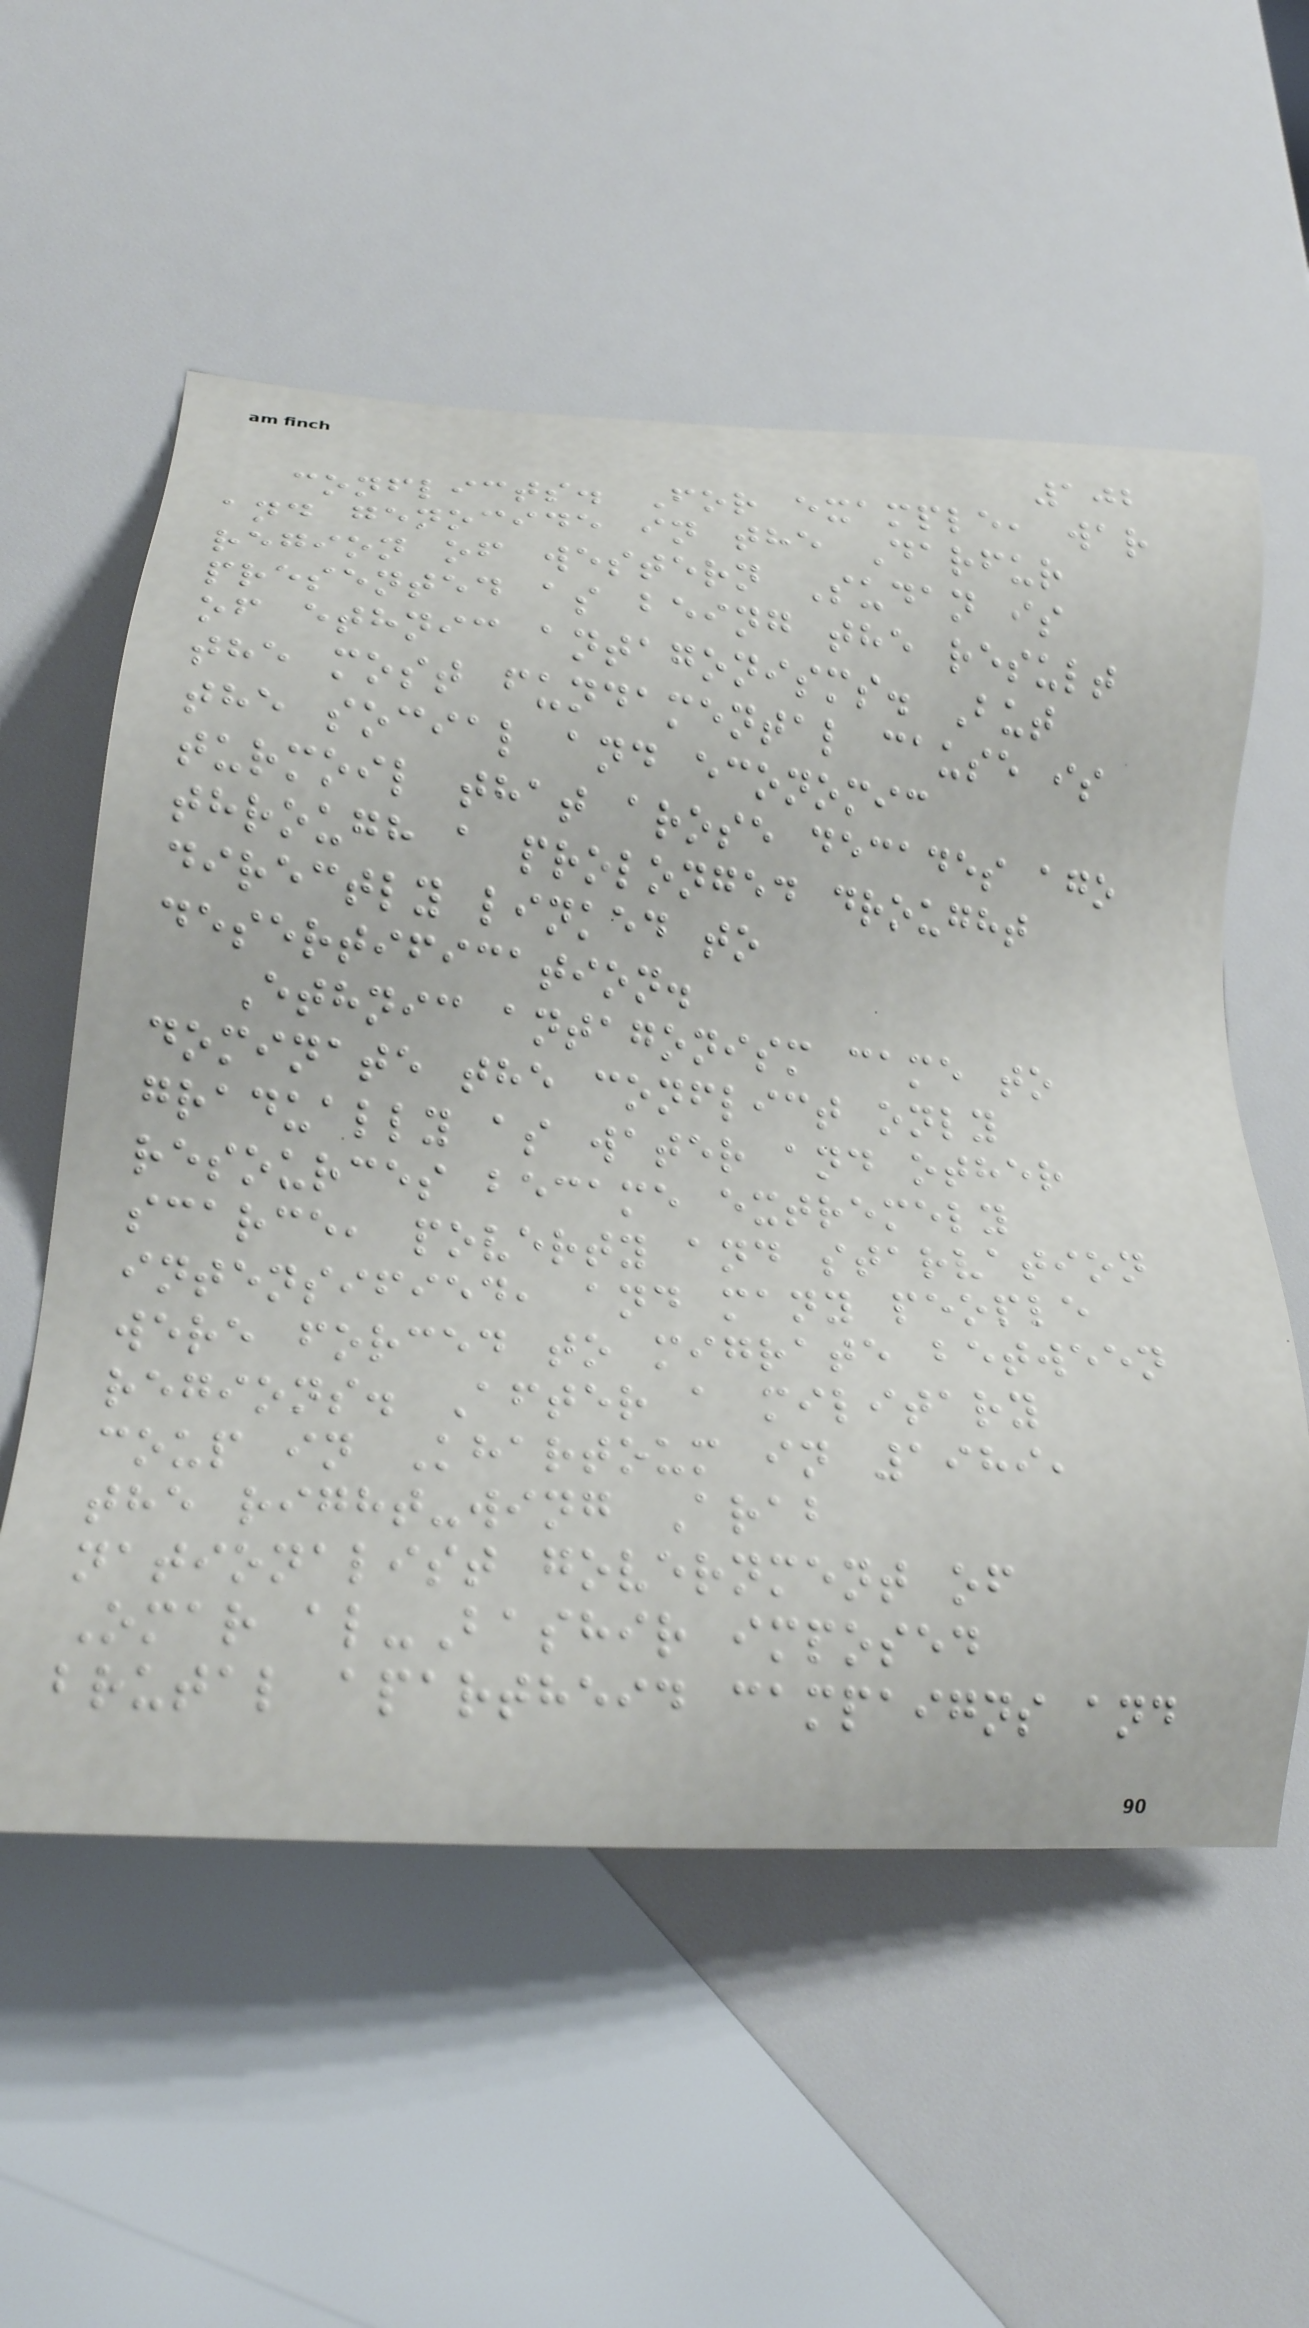102
conflicts. For example, war
and genocide in the Darfur
region of western Sudan is
presented as being the result
of ethnic antagonisms. But
the most fundamental cause is
the social and economic
turmoil that arose decades ago
through a prolonged drought
directly linked to
desertification.
Ethnic antagonism came to
dominate the conflict only
gradually as water and other
resources became extremely
scarce, poverty and starvation
intensified, and many people
were forced to migrate between
regions. After a military
coup in Khartoum in 1989,
the right-wing Arab
nationalist government of
Omar al-Bashir imposed
brutal apartheid campaigns and
